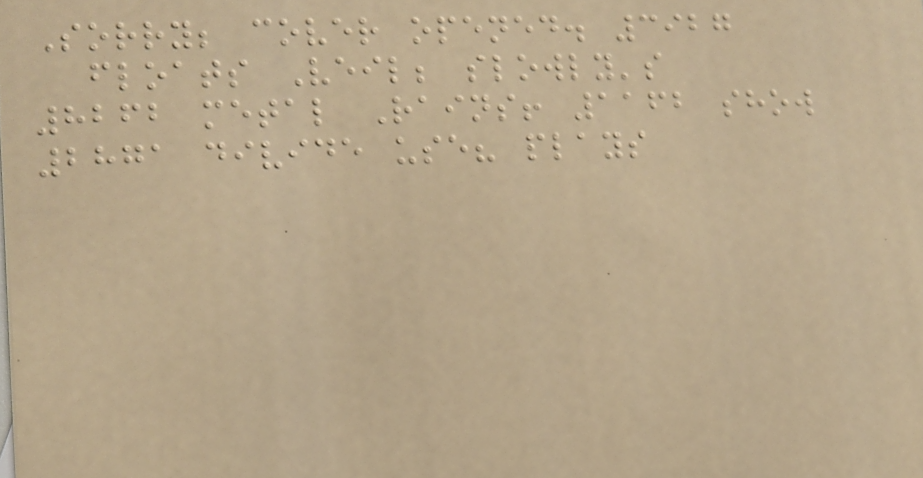Sorry; cover opened. 3927
floats Veil; slowly's
8262 metal Rains! 1162 show
2871 divide use? plays
